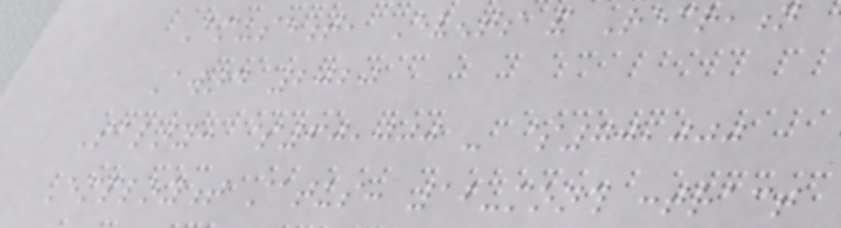Amusement, Events and Recreation
Award 2020
Salary: $60,000 - $70,000
Employment status: 12-month contract
